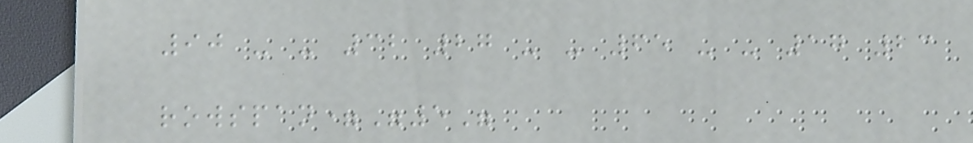90 - - 32 27 - - 65 - - 17 23
rowspan="5"
